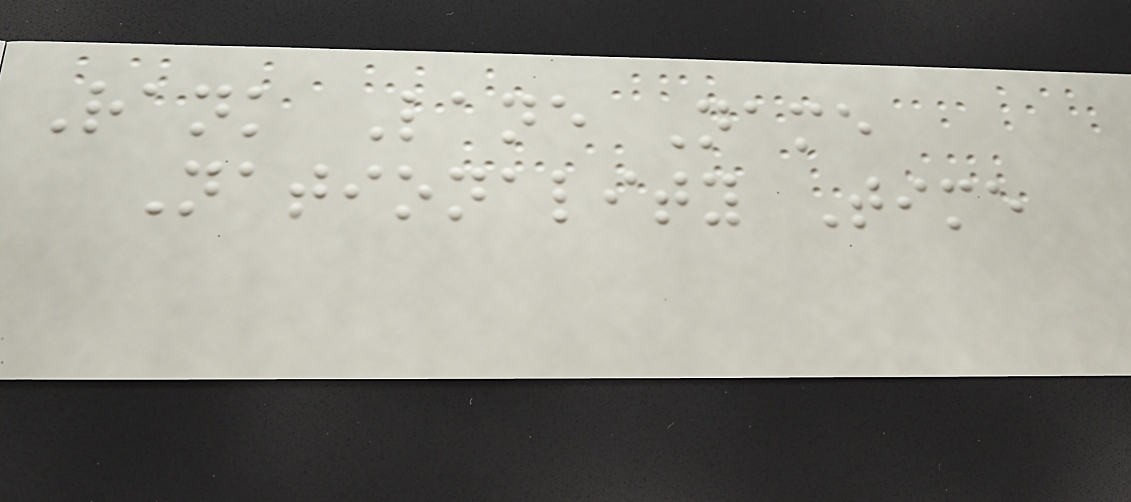Rank Lane Name
Nationality Time
